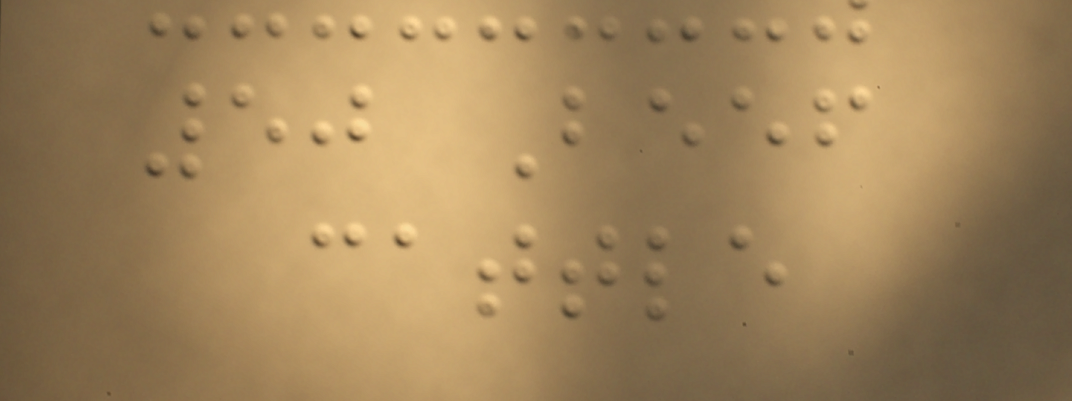50 Beef
cattle
